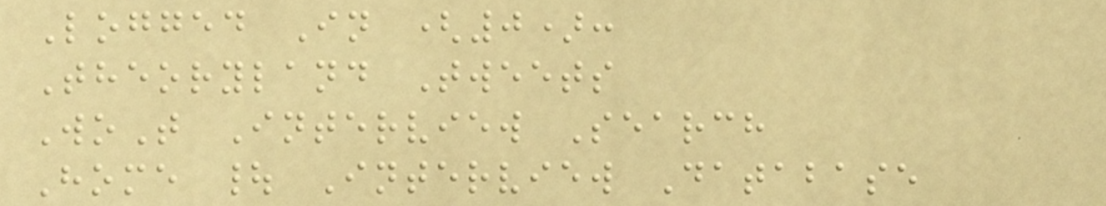Logged In (0):
Theoryland Tweets
WoT Interview Search
Home | Interview Database
